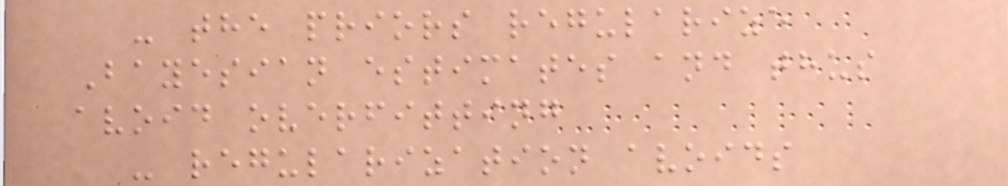- the priors regularize
Bayesian estimates and thus
avoid overfitting
- regularization avoids
